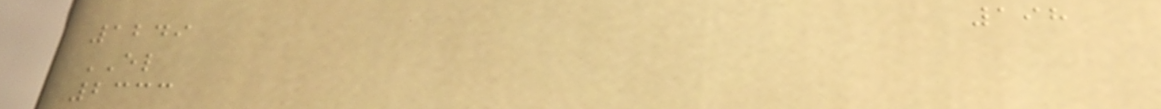198
1249
EL
2333
